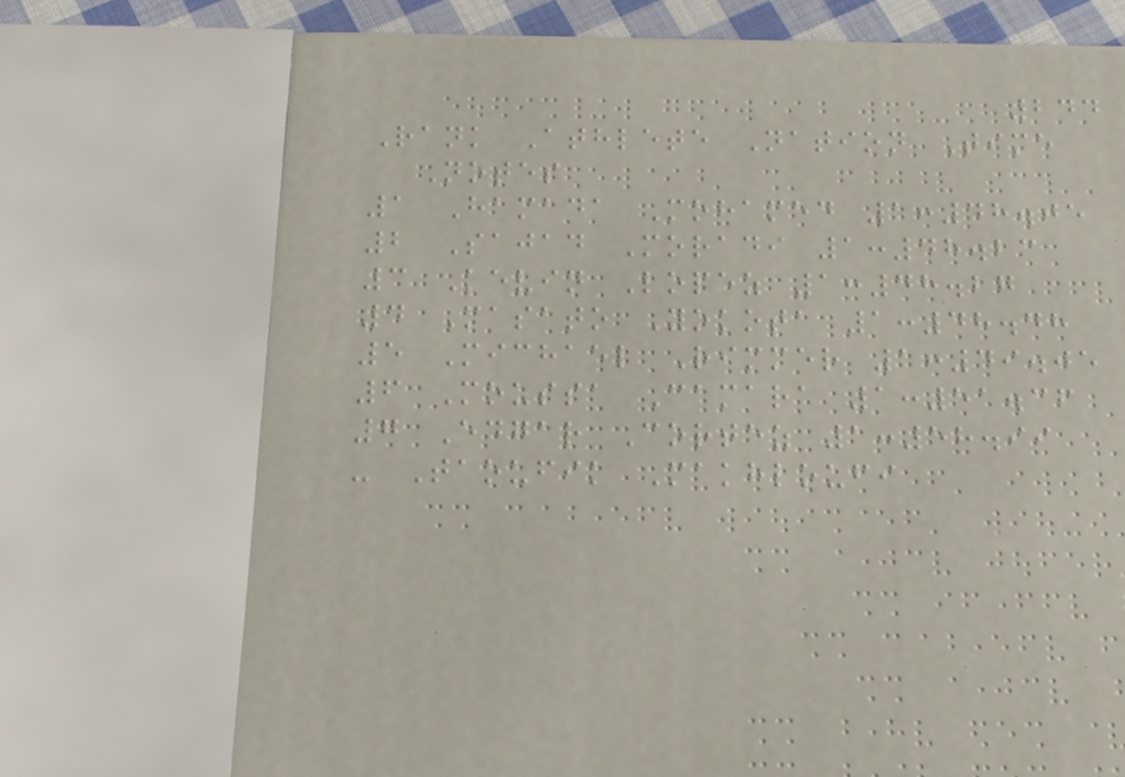244
Rank Athlete Nation Time
Notes
1 Hamada Mohamed 1:48.05
2 Sajad Moradi 1:48.23
3 Kevin Lopez 1:48.27
4 Masato Yokota 1:48.48
5 Michael Rimmer 1:49.05
6 Moussa Camara 1:51.36
7 Edgar Cortez 1:58.99
- Taoufik Makhloufi
